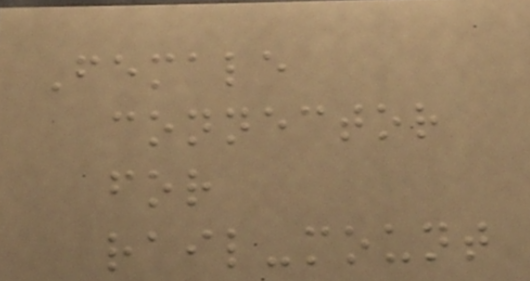Female
connector
for
rail-mount
